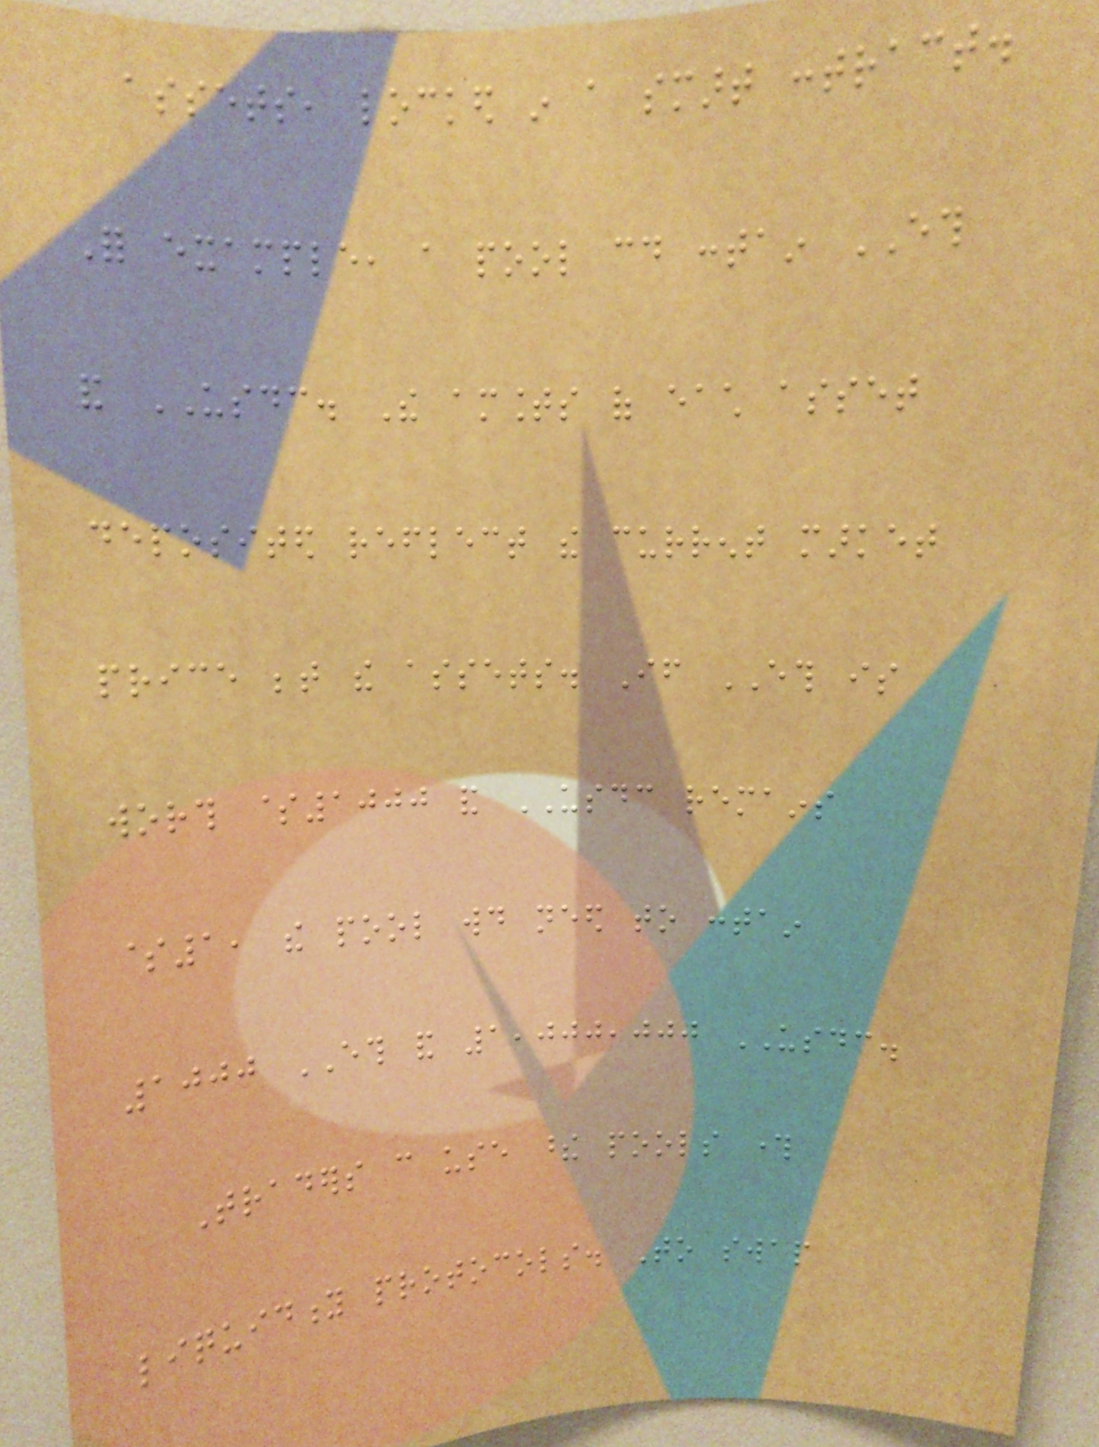assets, locked in a smart contract.
For example, a pool could contain ETH
and USDC. The amounts of each asset
deposited reflect the current market
price between the assets. If ETH is
worth $1000 and USDC remains
$1, the pool would need to contain
1000 ETH and 1,000,000 USDC.
Traders can use these pools through
liquidity protocols. To swap
